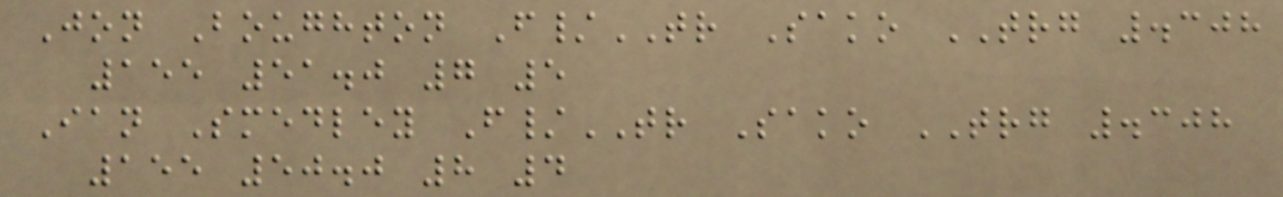Jon Boughton F/TR Sako TRG .308
155 51.0 7 5
Ian Smedley F/TR Sako TRG .308
155 50.0 8 4
